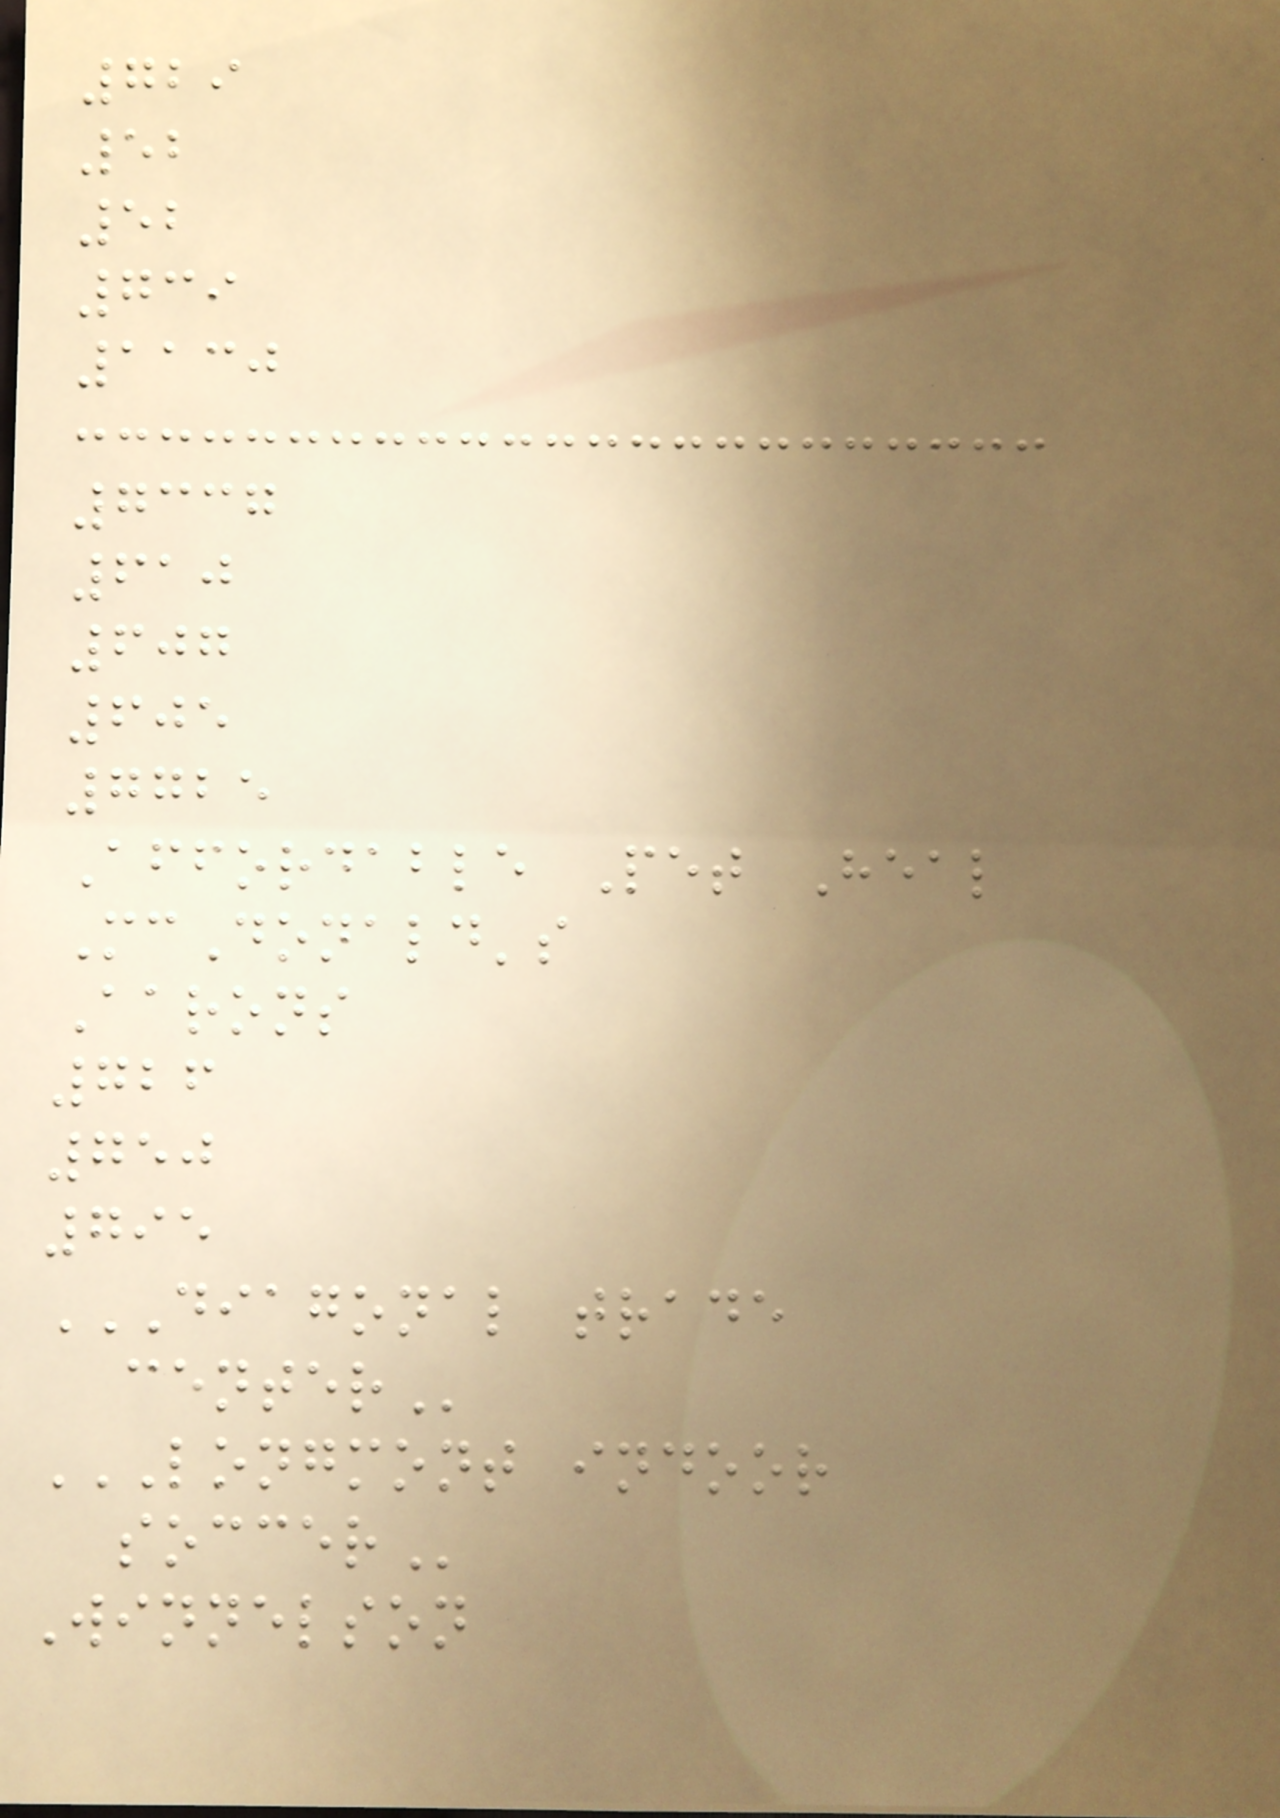729
52
52
739
1130
7337
610
607
605
7725
Affordable Pet Heal
McDonald's
Aarons
726
750
795
DIAGONAL TRADE
CENTER
LONGMONT INDOOR
SOCCER
Winnelson
